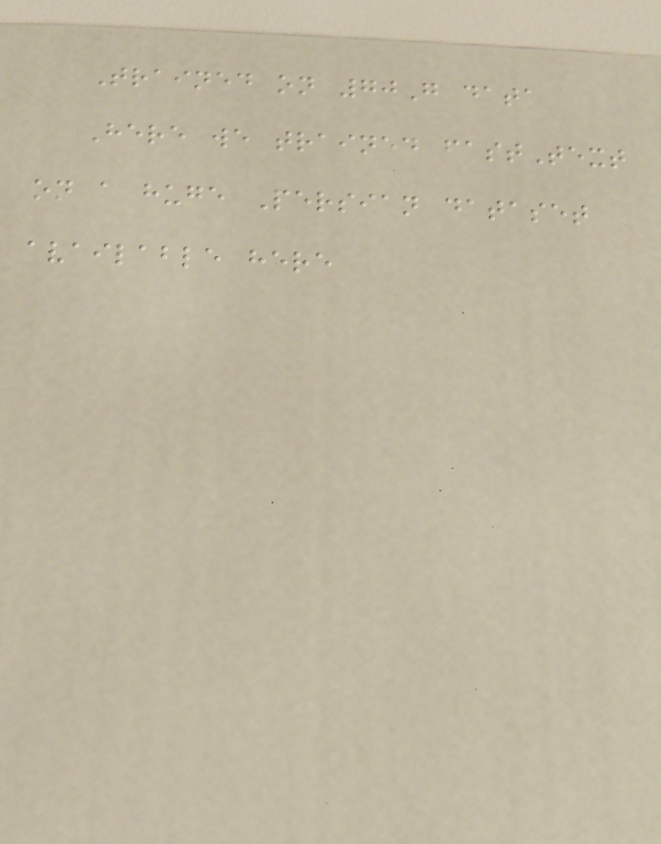Trained on 70G data
Here we trained fastText
on a huge Persian dataset
available here
